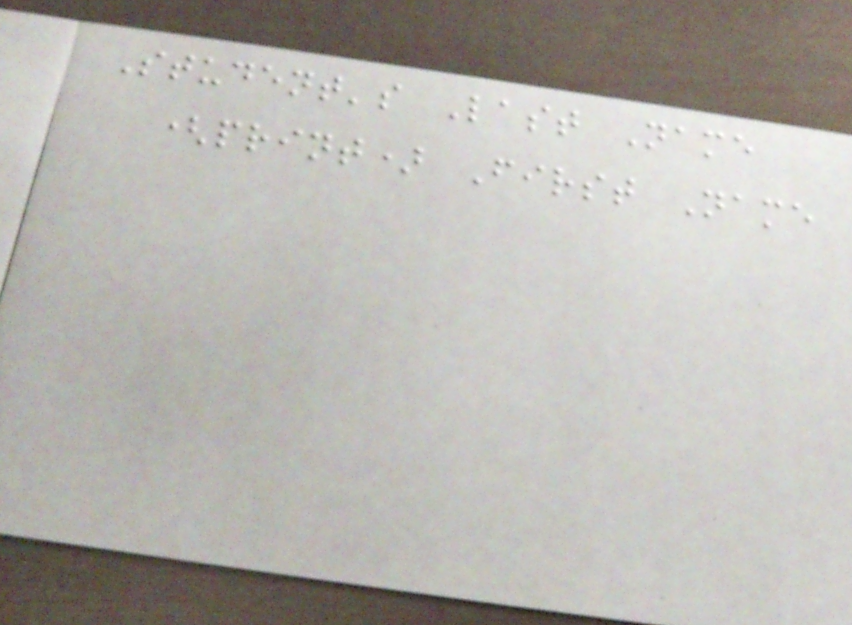Student's Last Name
(print) First Name
